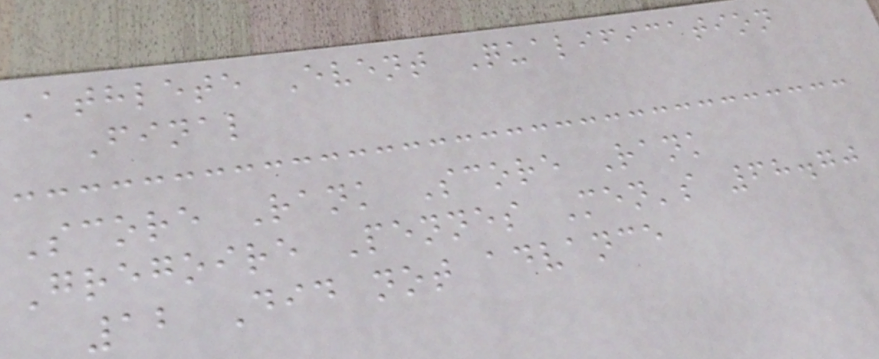Athlete Event Qualification
Final
Score Rank Score Rank
Gregoire Pennes Men's 68.70
12 Did not advance
